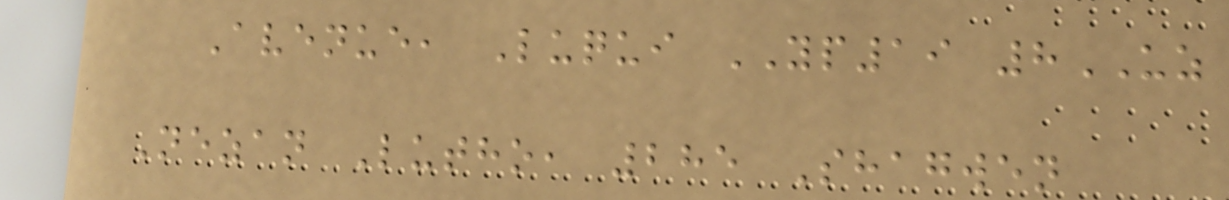Avenue, Luqui YP19 8UZ
Nezan Lutho, 285 Shagwen
